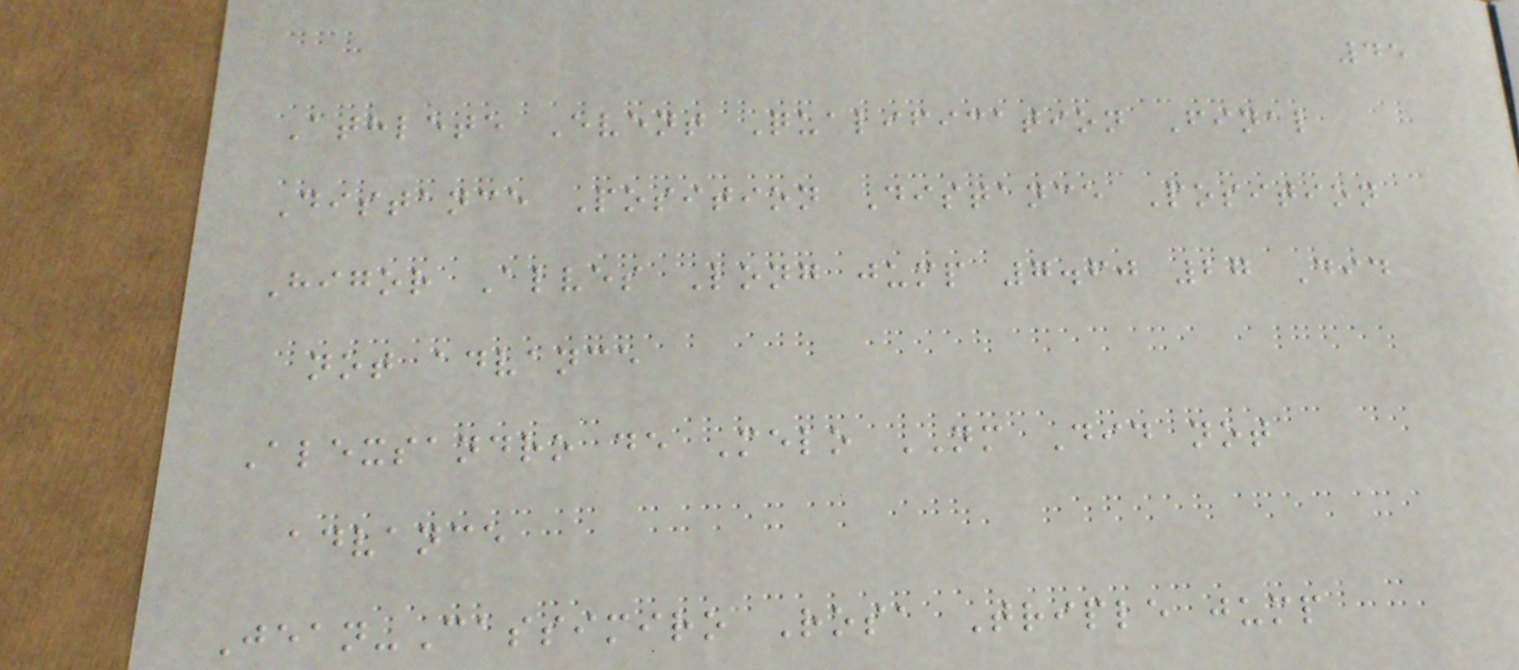45
Athlete Event Qualification Final
Distance Position Distance Position
Higor Alves Long jump 7.60 27 Did
not advance
Alexsandro de Melo NM Did not
advance
Jean-Cassimiro Rosa Triple jump
